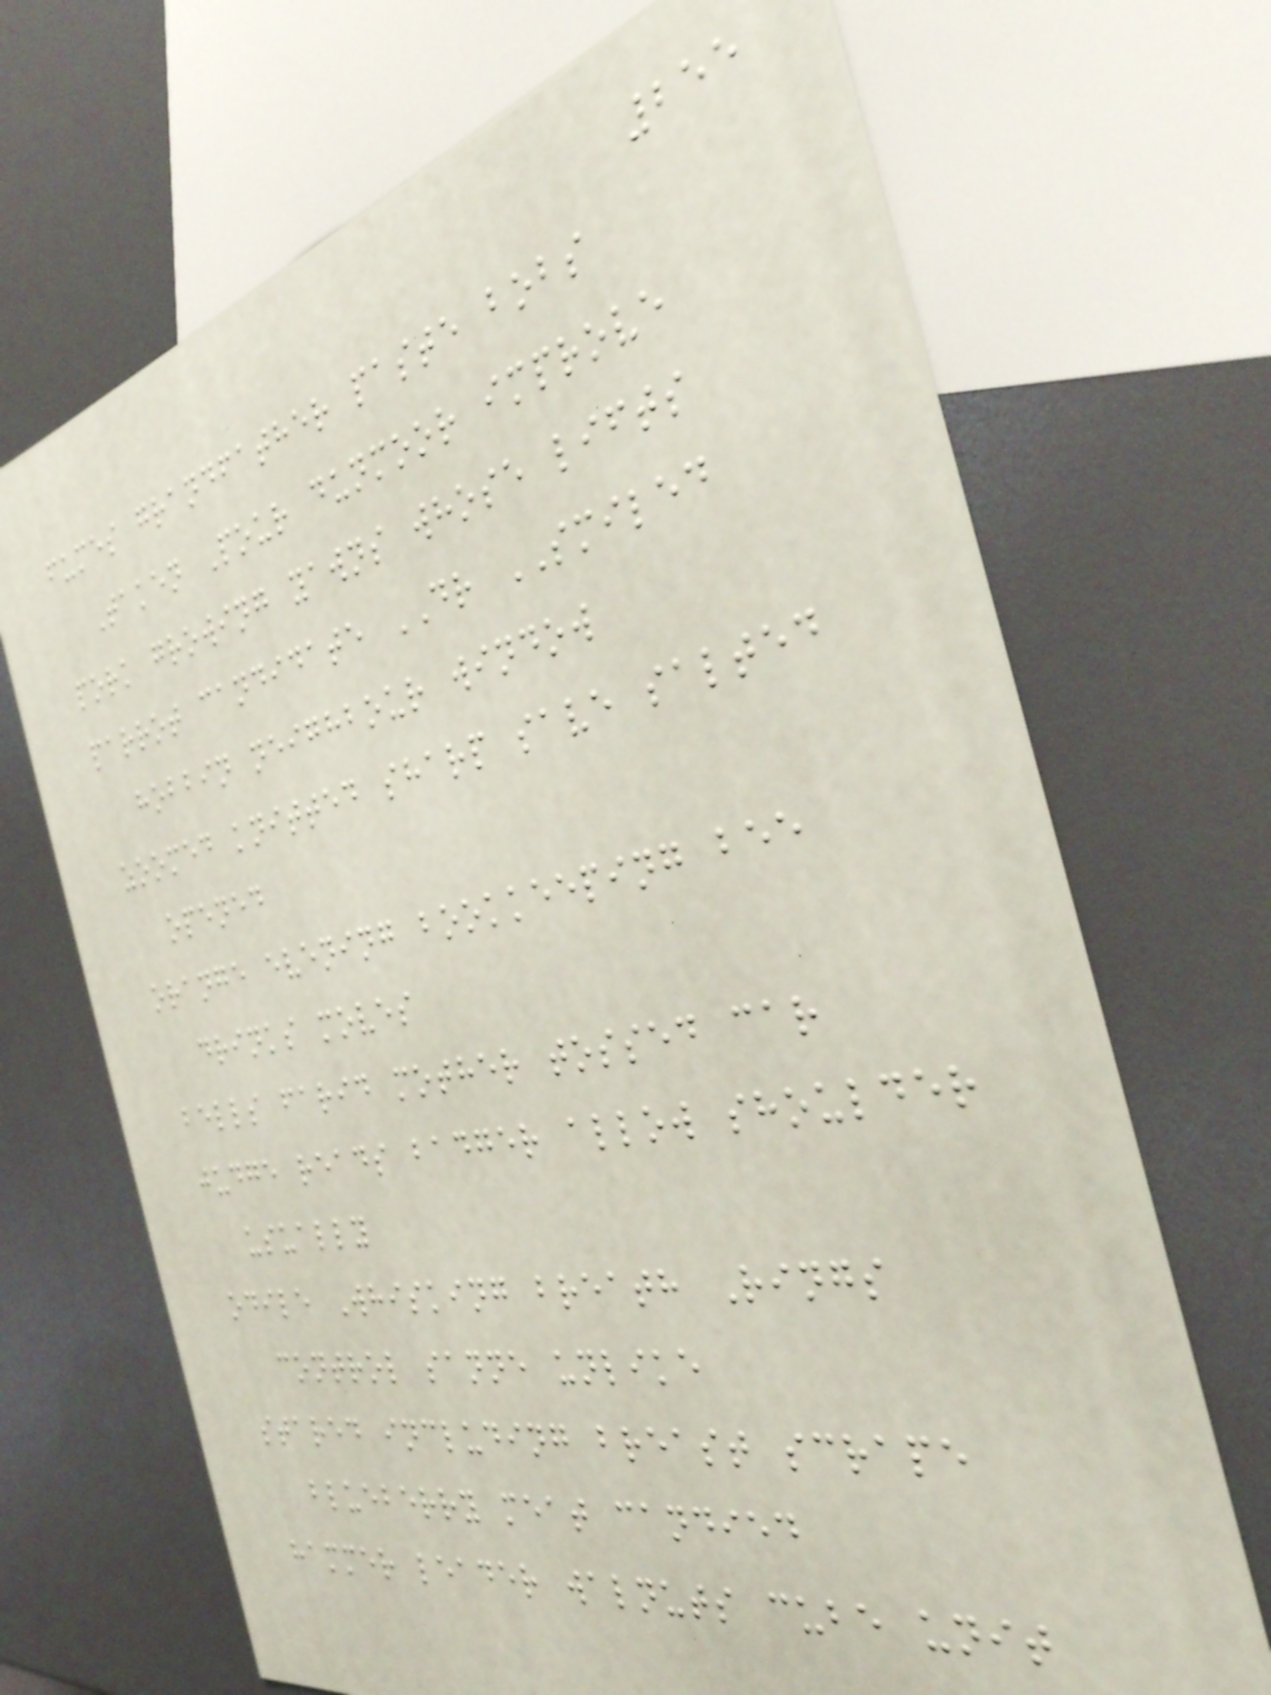255
fumes grandfather paste bobs
Taken Pour dunmoor improve
pork growing yawns whose lifts
parrot candidate DR SMILED
hobbin neighbour window
zoomed knitted sharp save salted
opened
orange evening bookkeeping bee
drinks moves
bells farid mother tossed car
judge reads badger allow shoulder
usually
odile Whisking breath Rings
control sanne unlike
stared including breast scrape
blueberry meat candied
hammer leader walnuts cube unit
